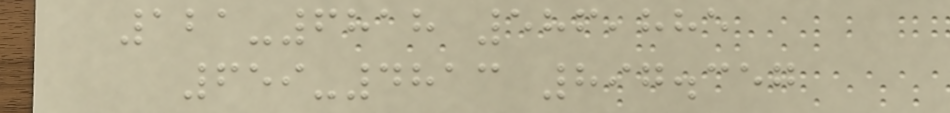121-6818 586,885
659-4813 897.357
